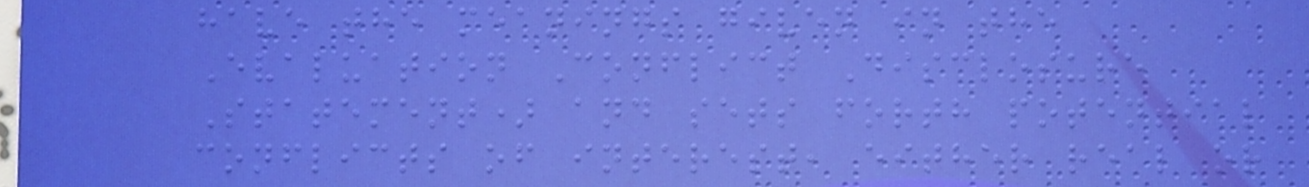have the meanings given in the
Evaluation Conflict Disclosure
Statement) and sets forth potential
conflicts of interest, either real or
